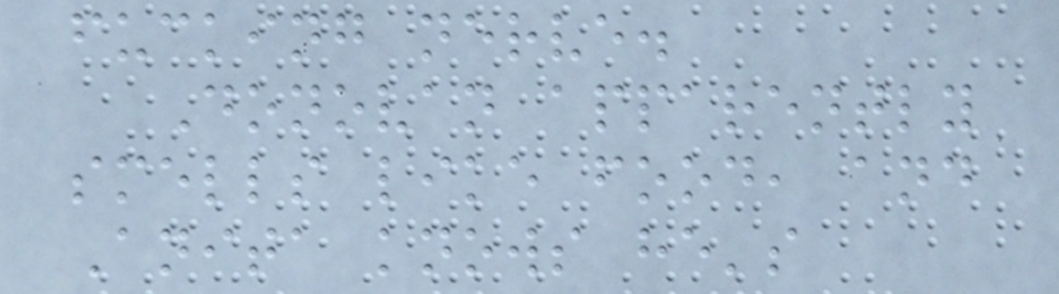fucking nerve.
Donovan apparently
smells like food, and
Anita knows he's
